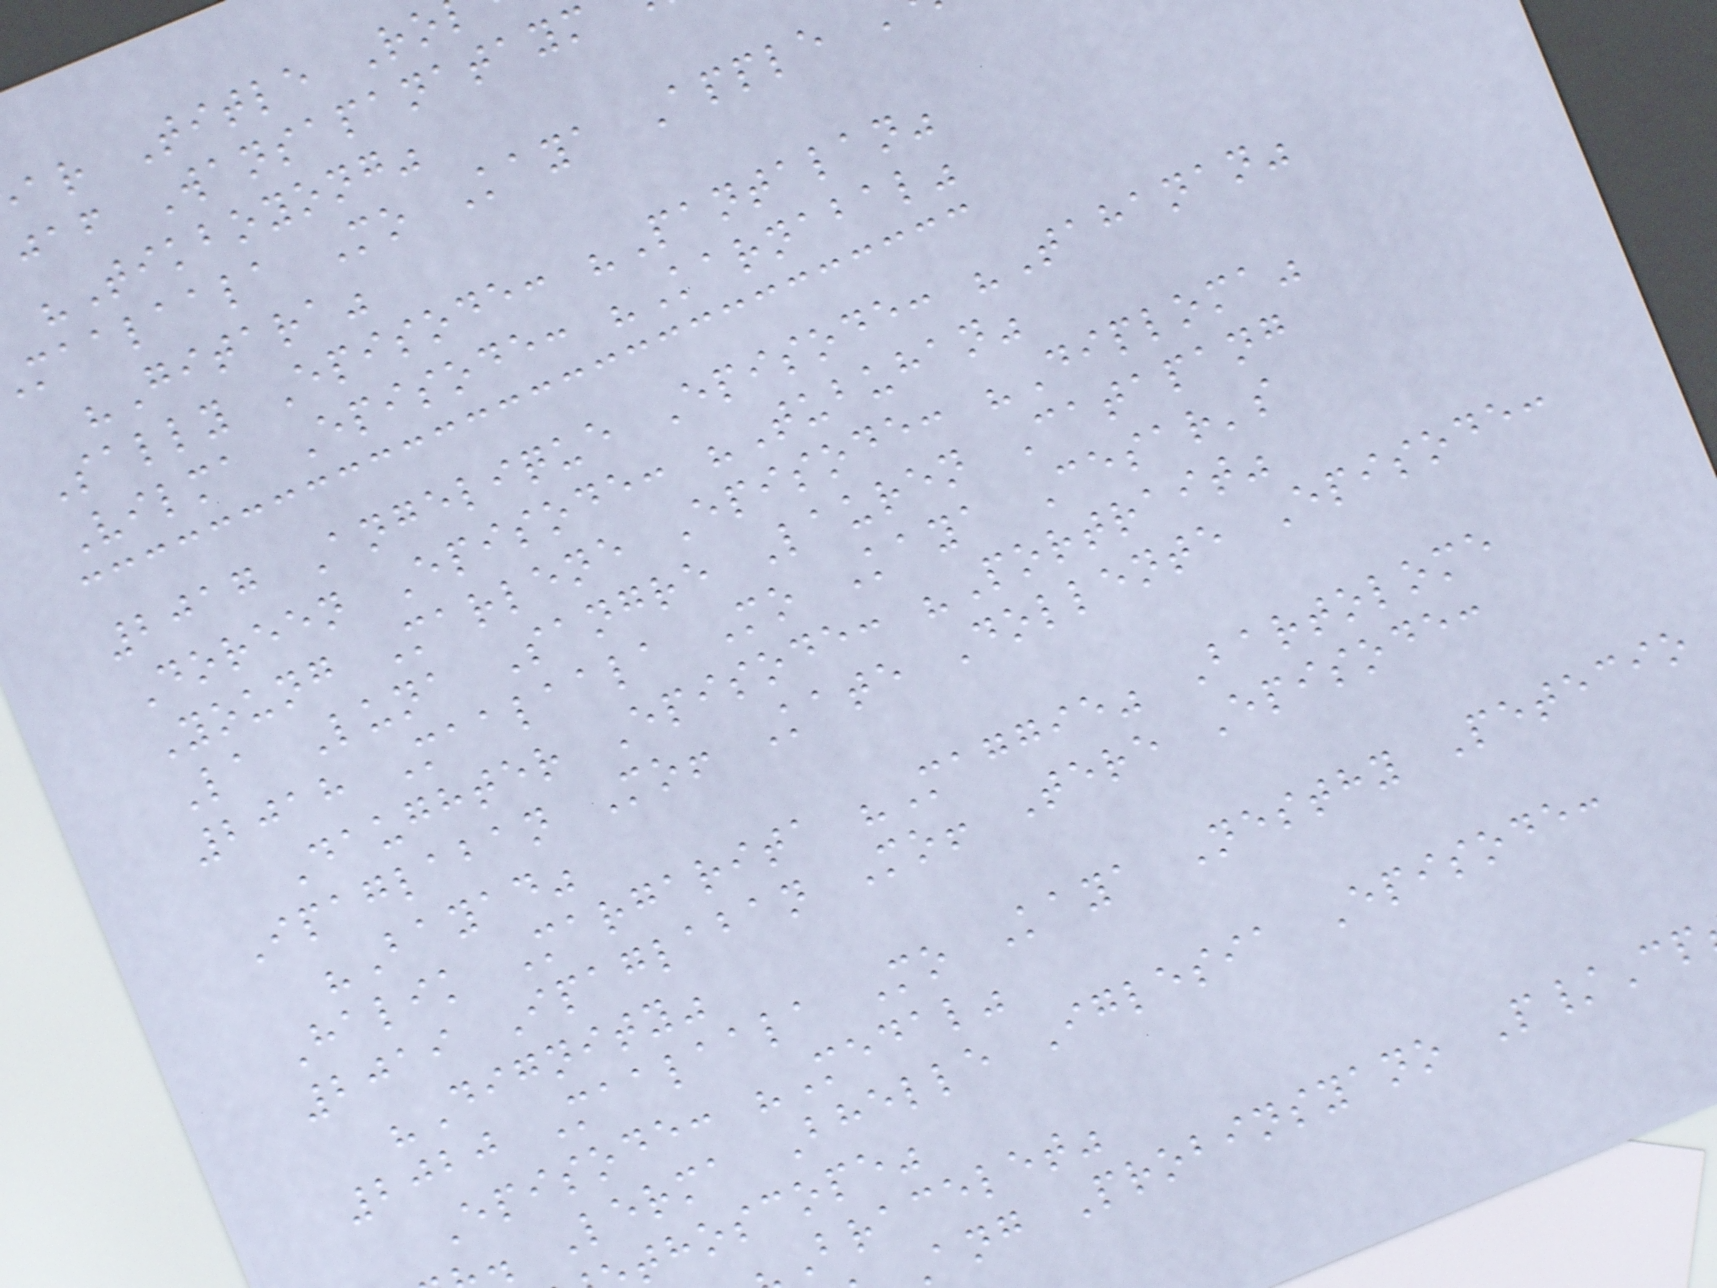ar Title Ro
jaf Wansapanataym
"Tikboyong"
maalaala Mo Kaya Apple
"Gitara"
Sally Episode: "Pantalan"
Vilma Episode: "Karnabal"
2017 Angelique Episode: "Tahanan"
Doreen Episode: "Tubuhan"
Young Marlene Episode: "Diploma"
La Luna Sangre Lauren Catapang
2018 Maalaala Mo Kaya Cesar's
Daughter Episode: "Portrait"
Ipaglaban Mo! Kate Dollente Episode:
"Bayad"
Halik Margarita "Maggie" Bartolome
2019 Ipaglaban Mo! Tere Episode:
"Dignity"
2020 Maalaala Mo Kaya Nesthy Petecio
Episode: "Medal"
. Lerma Bhelle Iglesia Episode:
thoscope"
Bracelet"
ang Probinsyano P/Cp
